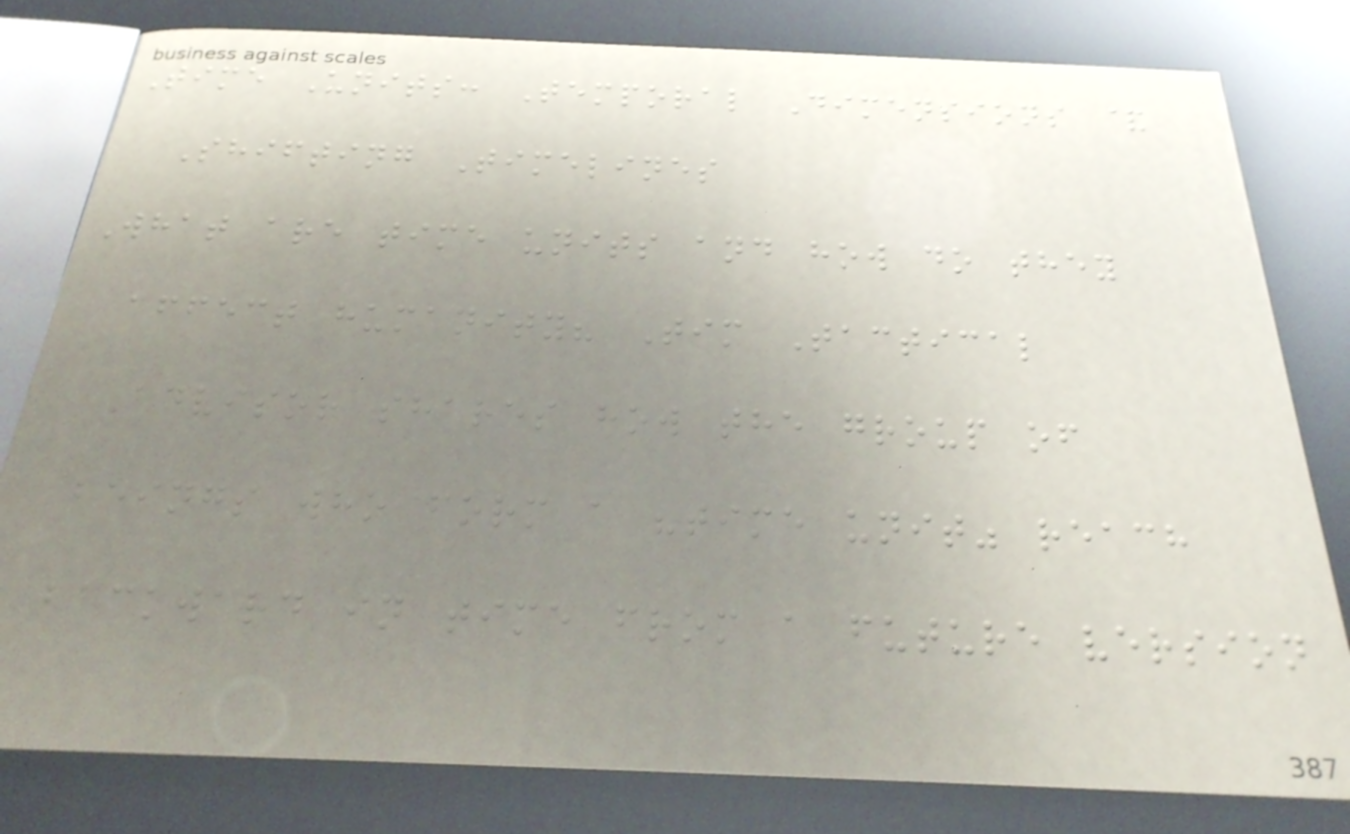Time Units: Temporal Dimensions &
Shifting Timelines
What are time units and how do they
affect humanity? Tim Tactical
Advisor shares how the group of
beings who form a "time unit" reach
backward in time from a future version
